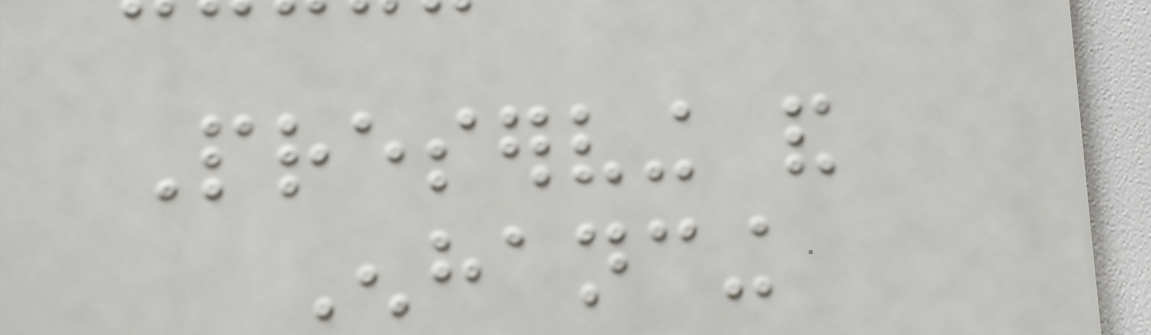Preserving and
Enhancing
